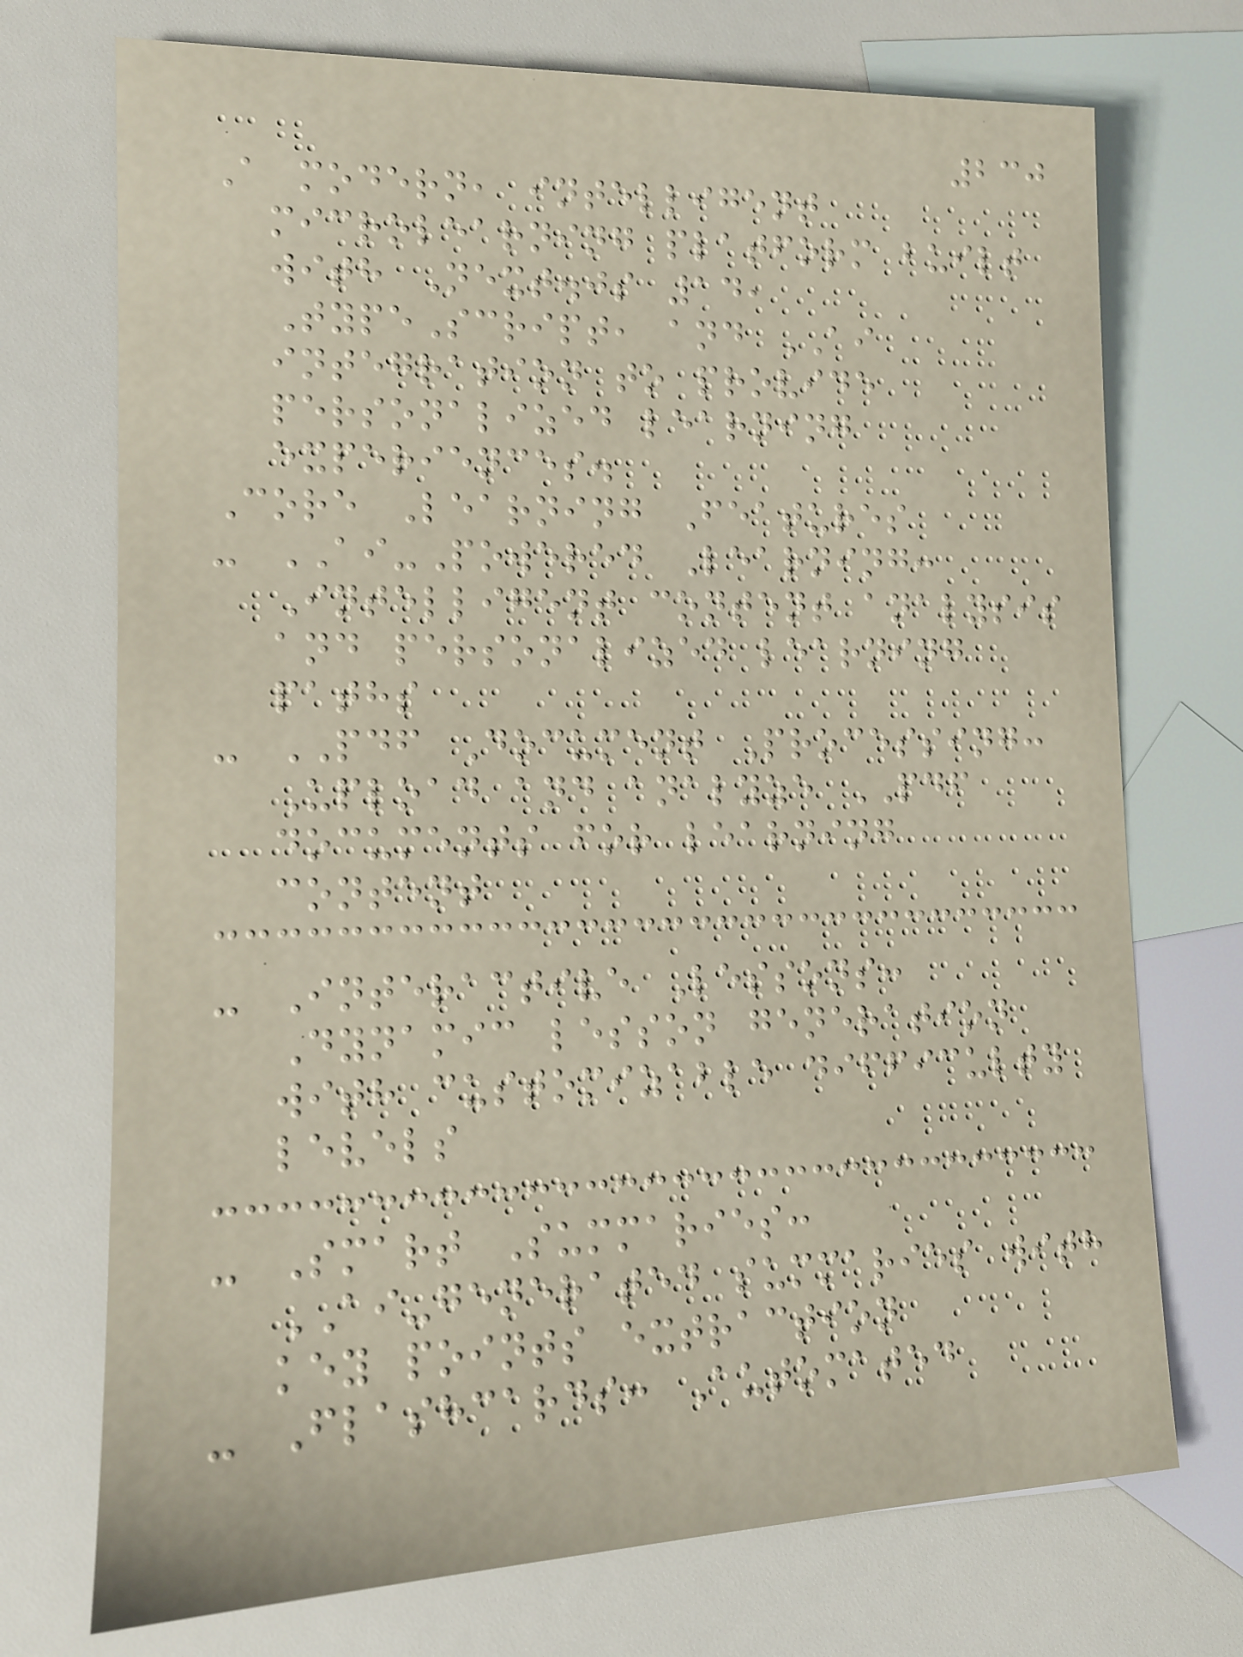230
A modern, intelligent
microlearning platform built
with Next.js 14,
TypeScript, and AI
integration to provide
personalized learning
experiences.
Core Learning Features
- AI-Powered Learning:
Intelligent content analysis
and personalized learning
paths
- PDF Document Processing:
Upload and analyze PDF
documents for learning
content
- Interactive Lessons:
Dynamic lesson generation
with customizable difficulty
levels
- Smart Summaries:
AI-generated summaries with
key points extraction
- Flashcards: Automated
